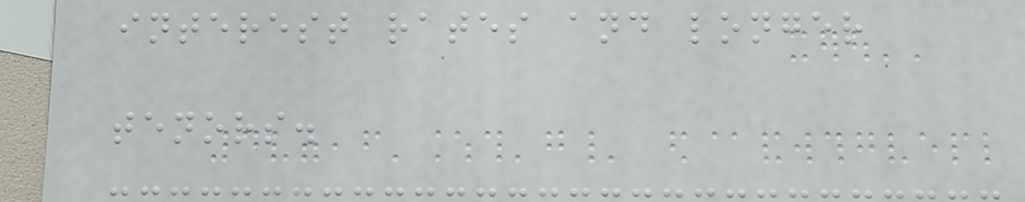interest rates and longer
tenors.
